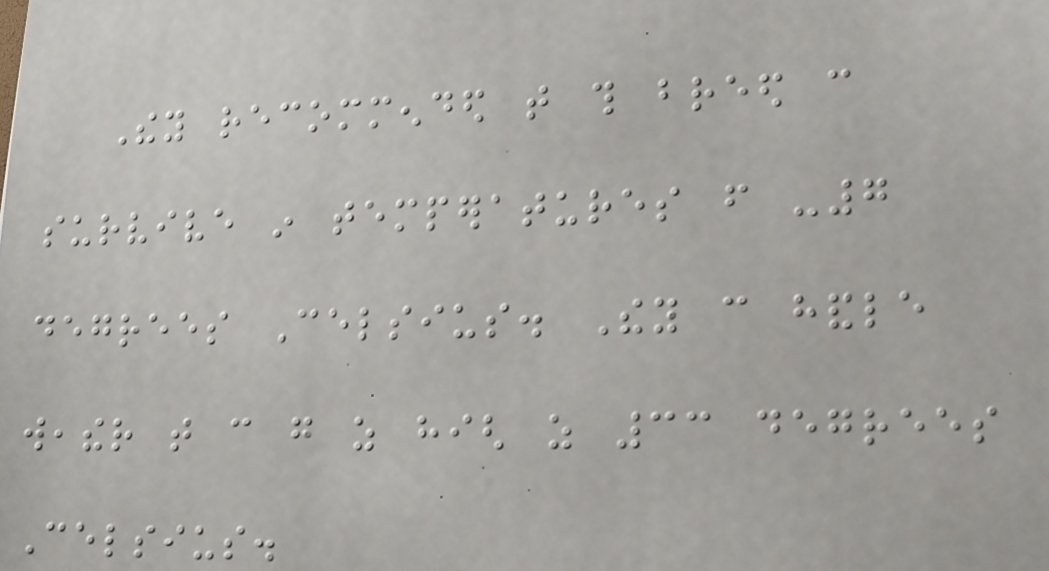They recommended that this breed can
survive in temperatures from -7
degrees Celsius. They can handle
weather that can go as high as 33 degrees
Celsius.
